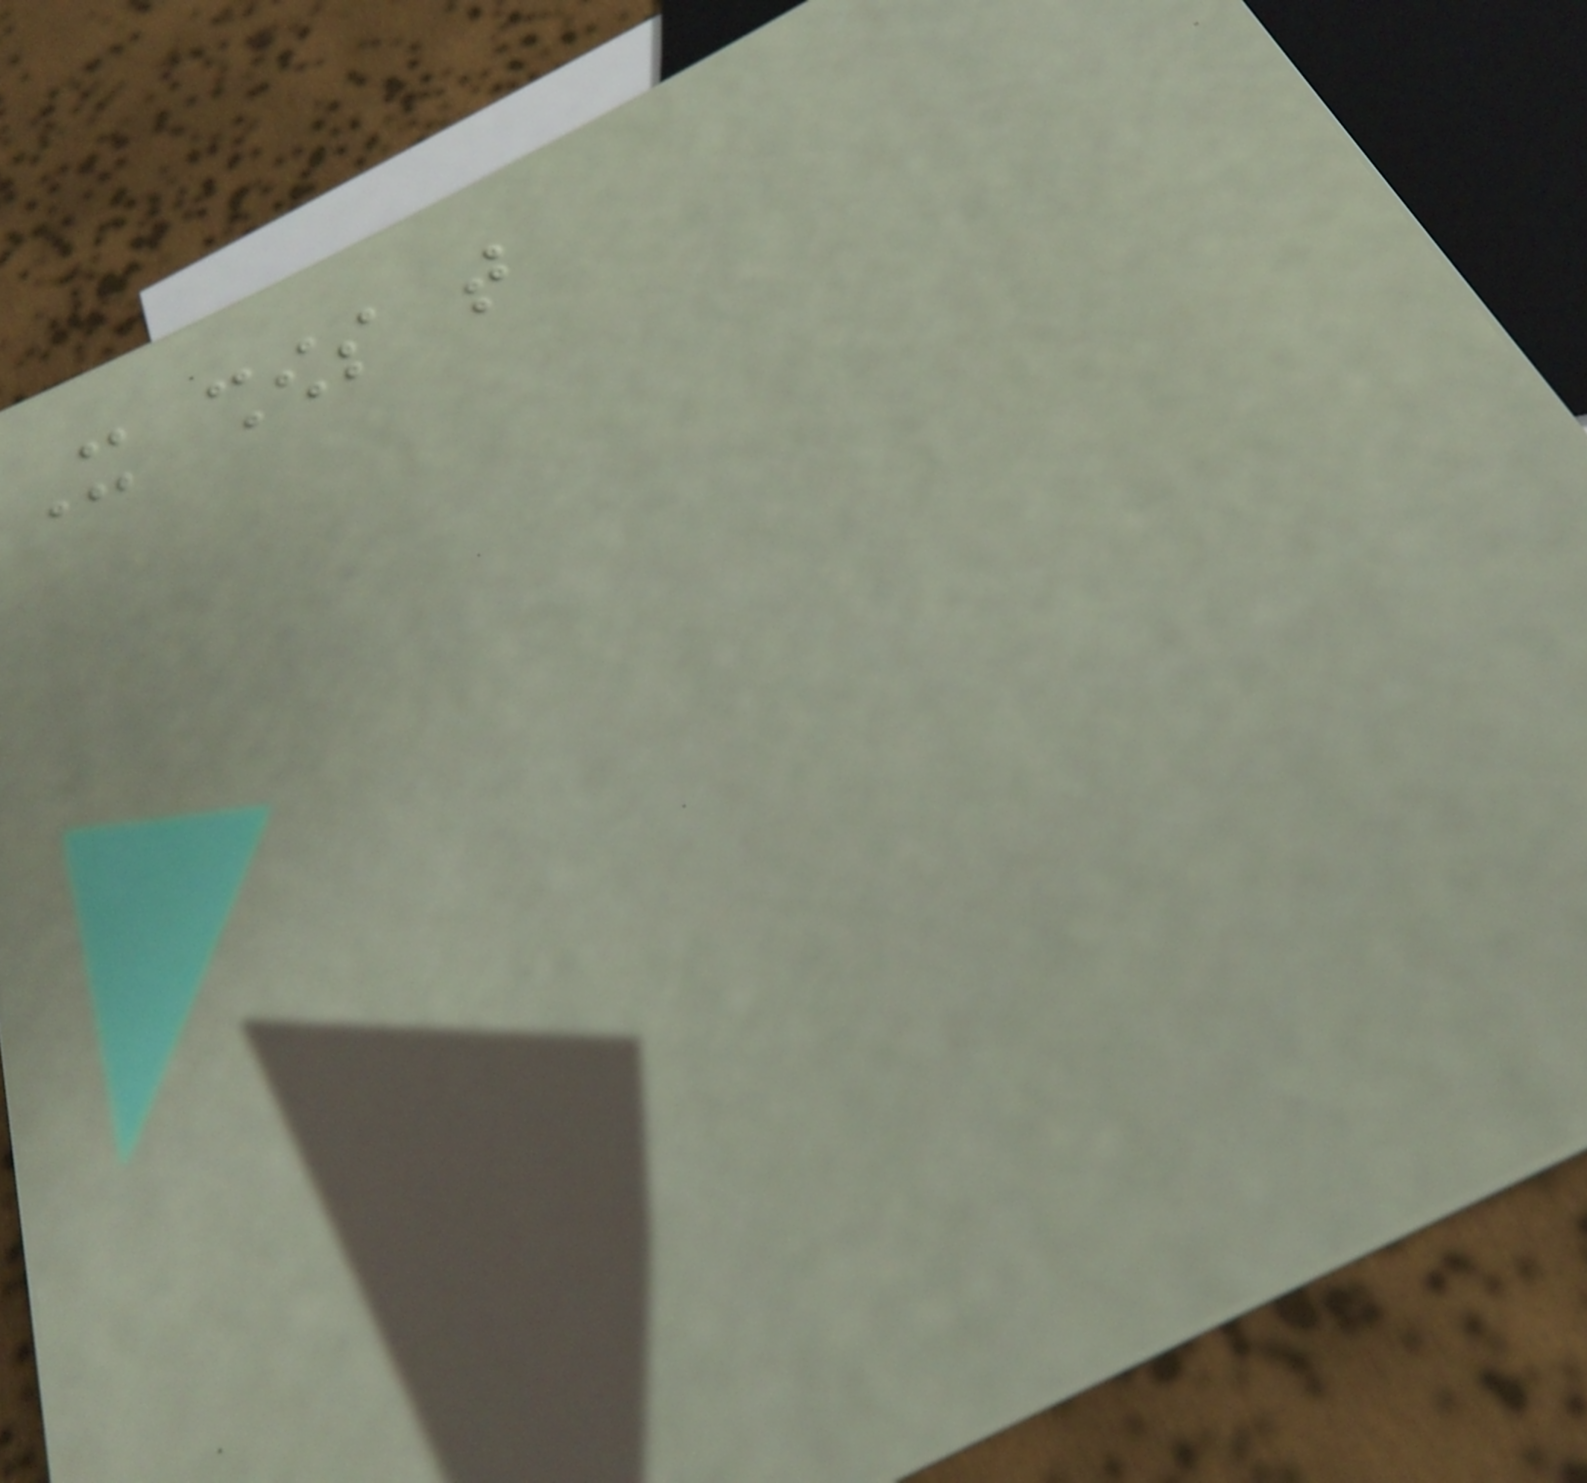It shows that
